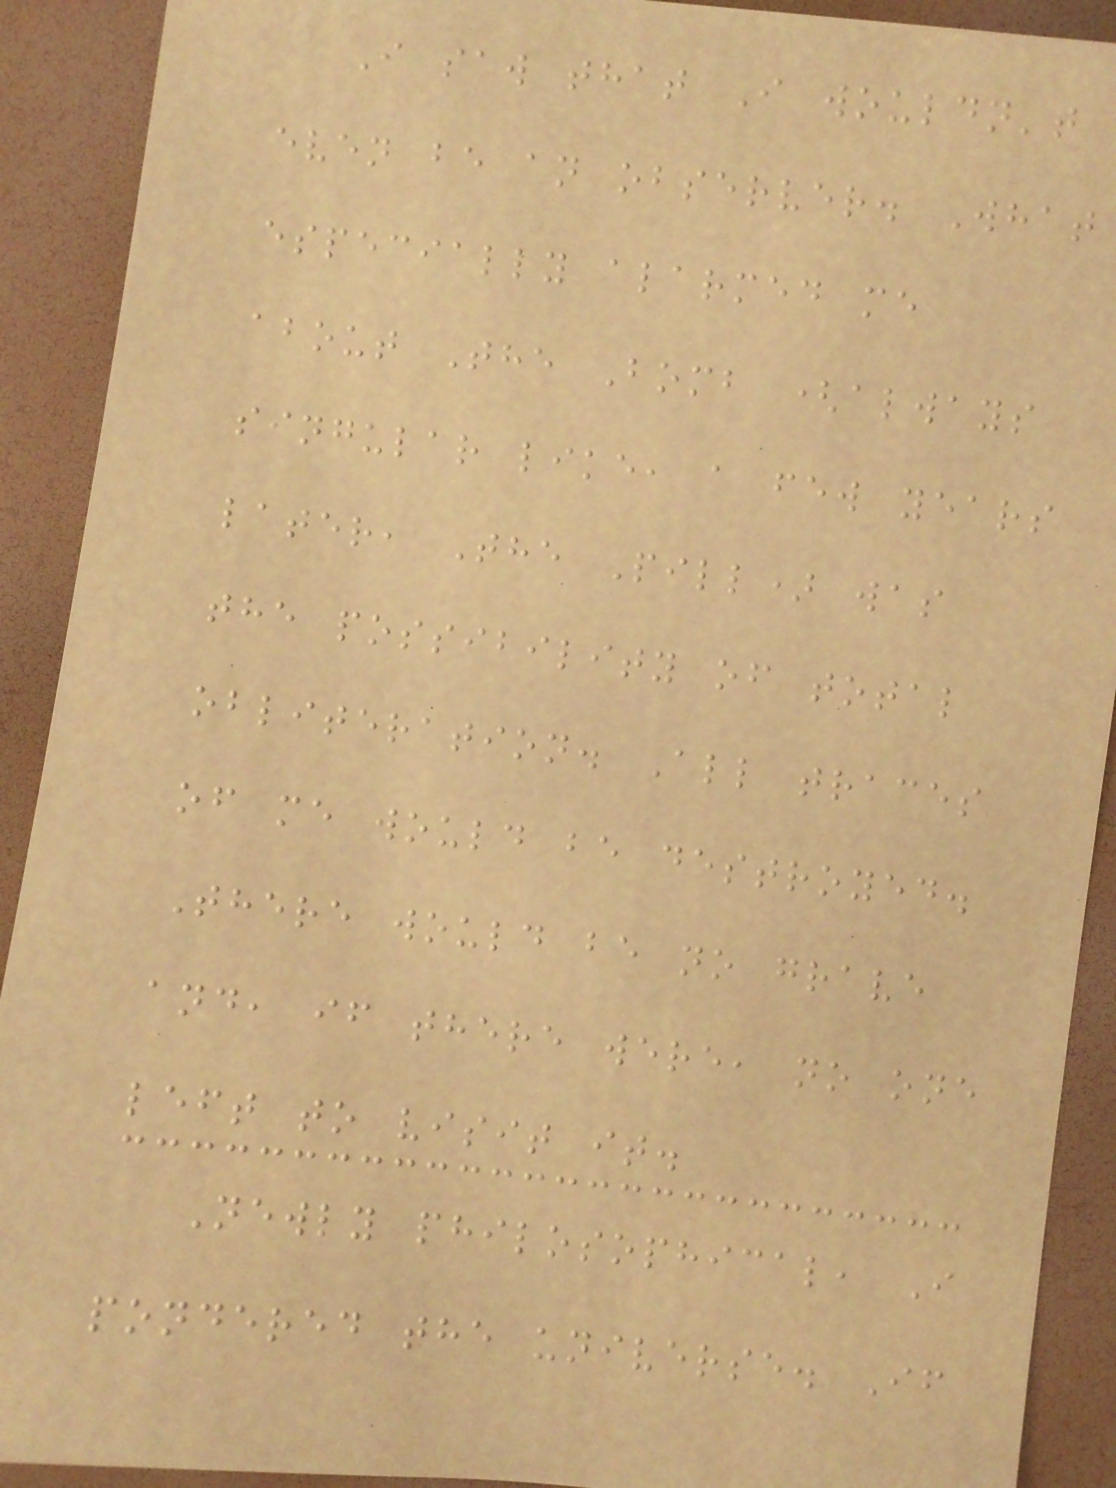I saw that I wouldn't
even be an observer. What
especially alarmed me
about The Bomb (always
singular like, a few years
later, The Pill) was
the possibility of total
obliteration. All traces
of me would be destroyed.
There would be no grave
and, if there were, no one
left to visit it.
Newly philosophical, I
pondered the universe. If
